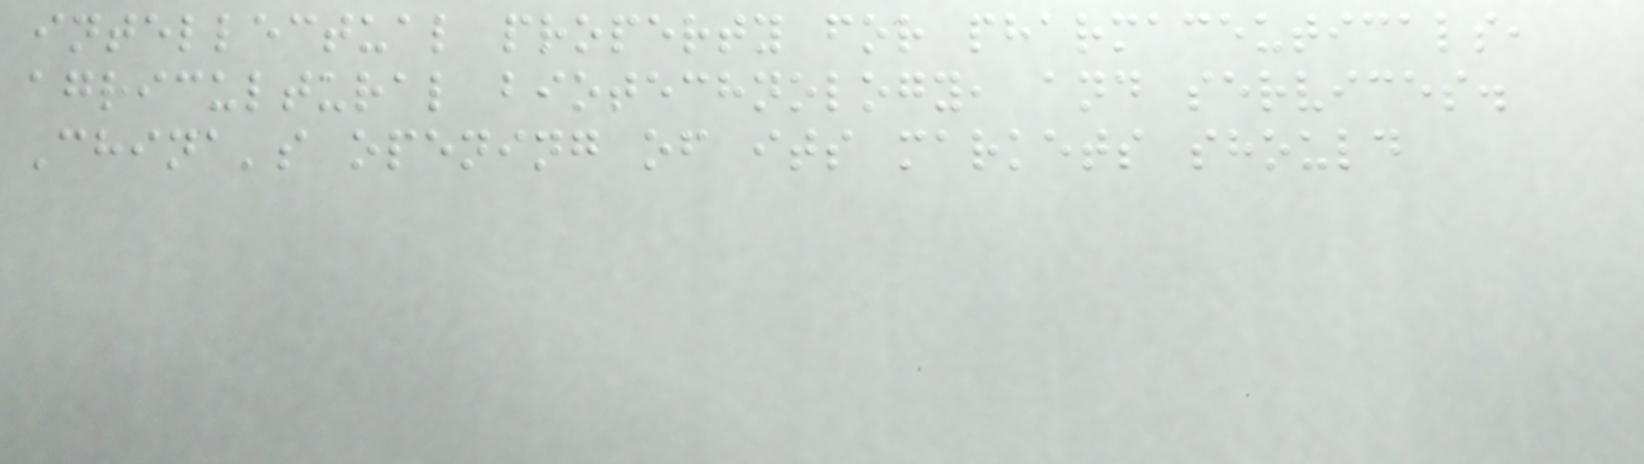intellectual property for pharmaceuticals,
agricultural biotechnology, and services.
China's opening of its markets should
